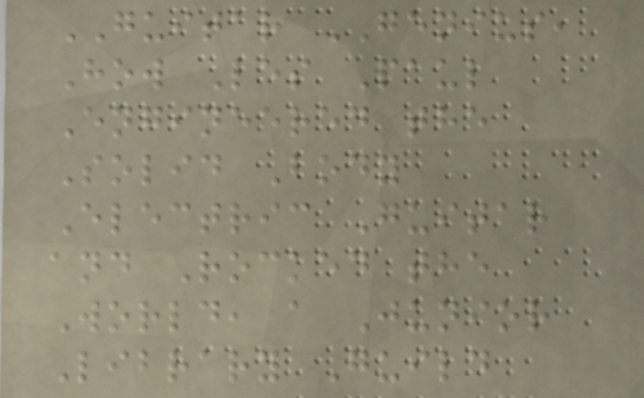GUITAR GENIUS,
How Les Paul
Engineered the
Solid Body
Electric Guitar
and Rocked the
World, a Junior
Library Guild
